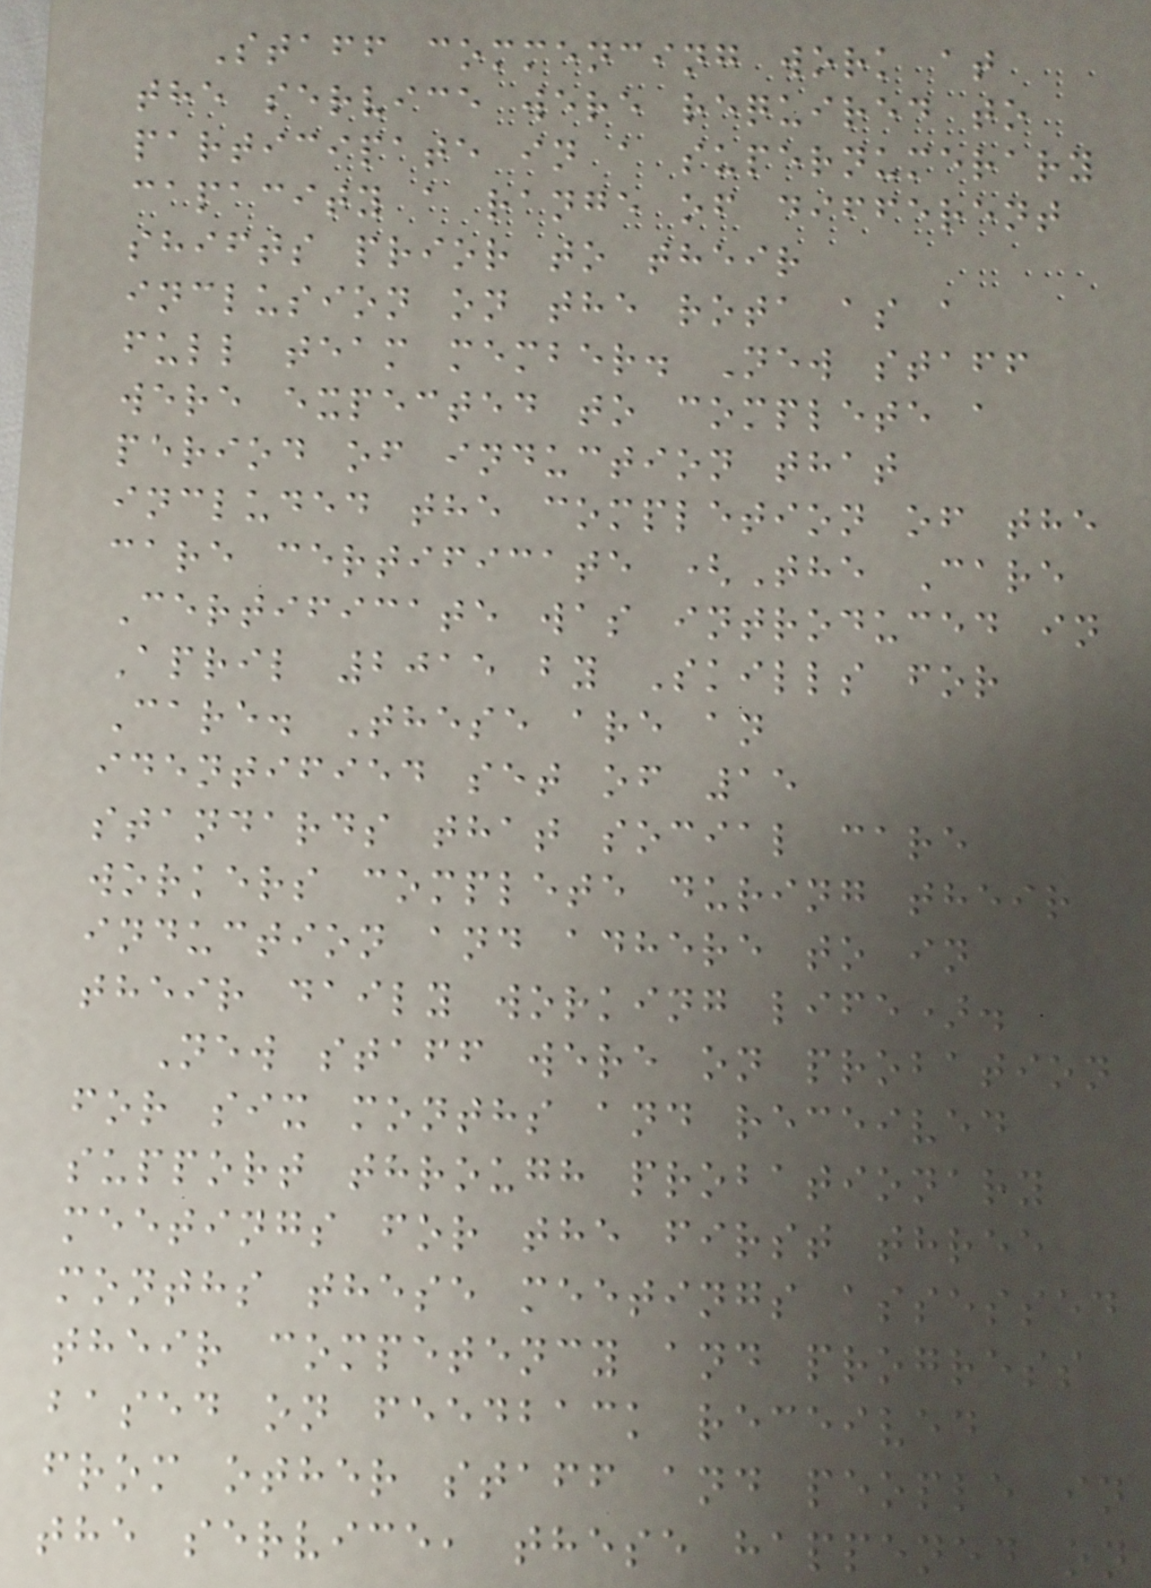Staff commencing work at
the service were required to
participate in a supernumerary
capacity a range of different
shifts prior to their
inclusion on the rota as a
full team member. New staff
were expected to complete a
period of induction that
included the completion of the
care certificate (The Care
Certificate was introduced in
April 2015 by Skills for
Care. These are an
identified set of 15
standards that social care
workers complete during their
induction and adhere to in
their daily working life).
New staff were on probation
for six months and received
support through probationary
meetings for the first three
months these meetings assessed
their competency and progress
based on feedback received
from other staff and people in
the service, these happened on
